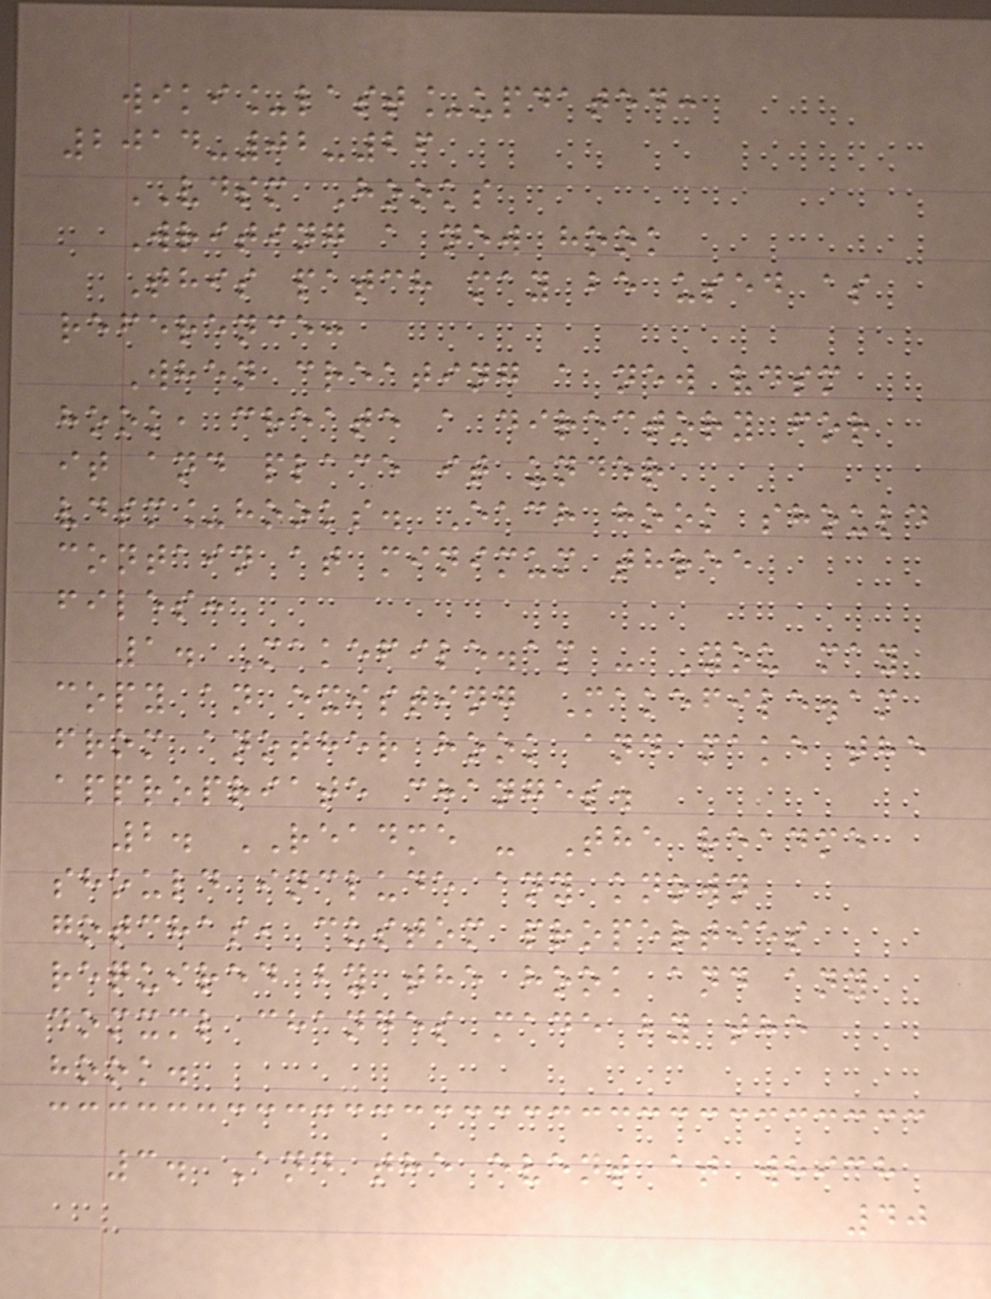wiki_last_updated:
2014-02-26
VDSM Hooks
Writing a new hook
This patch may be used as
reference:
When creating a new vdsm
hook, create a directory for
it and place it under
vdsm_hooks. Each hook should
contain at minimum three
files:
1. Makefile.am - You may
copy an existing Makefile.am
from another hook and make the
appropriate changes.
2. README - The readme
should include any known
gotchas, custom properties
required by the hook and any
domxml changes made by the
hook.
3. And the event at which
40
